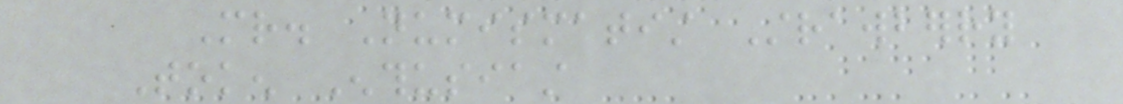Mr. Numismatist Strawberry
Token Enthusiast
